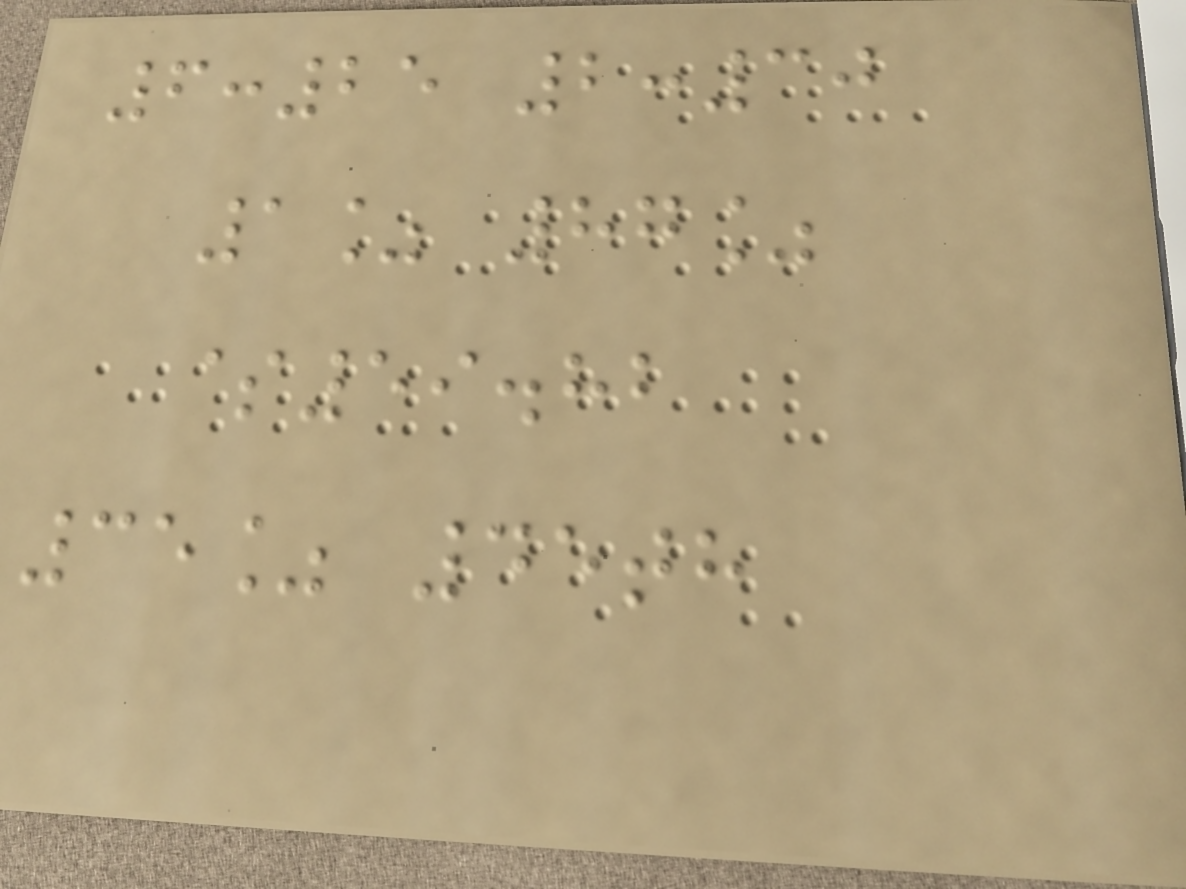6:25 2:30
1% 87%
$59.82
35% 45th
